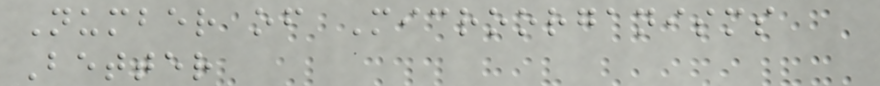Number of Microorganisms
Better
